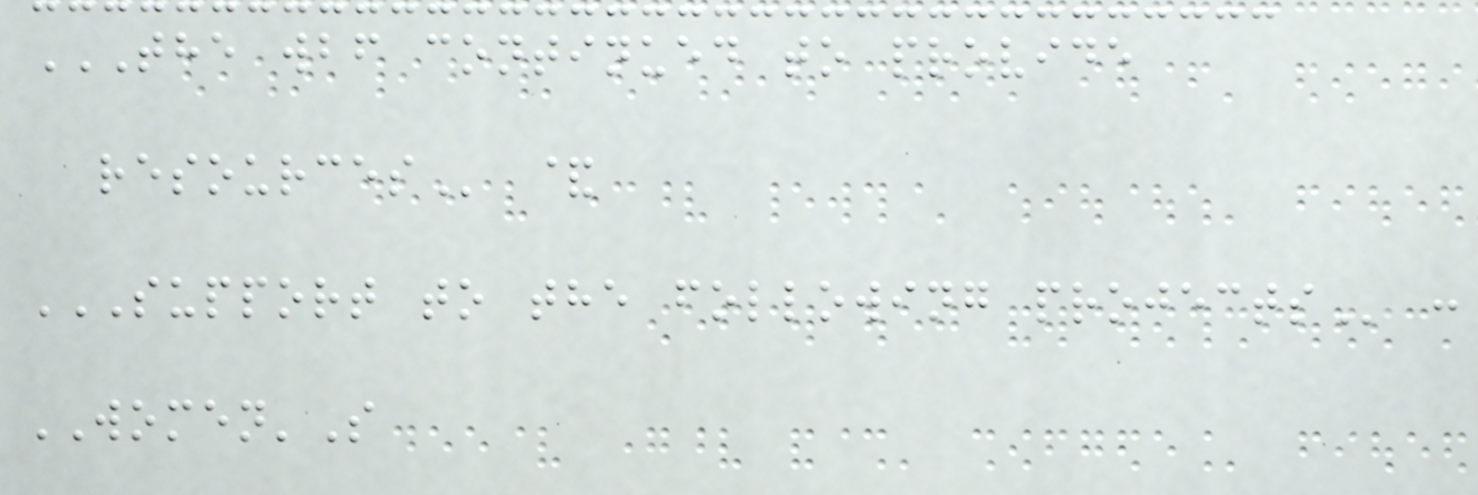THE WBF CONTINUED TO PROVIDE
RESOURCES &
SUPPORT TO THE FOLLOWING PROJECTS :
WOMEN'S
